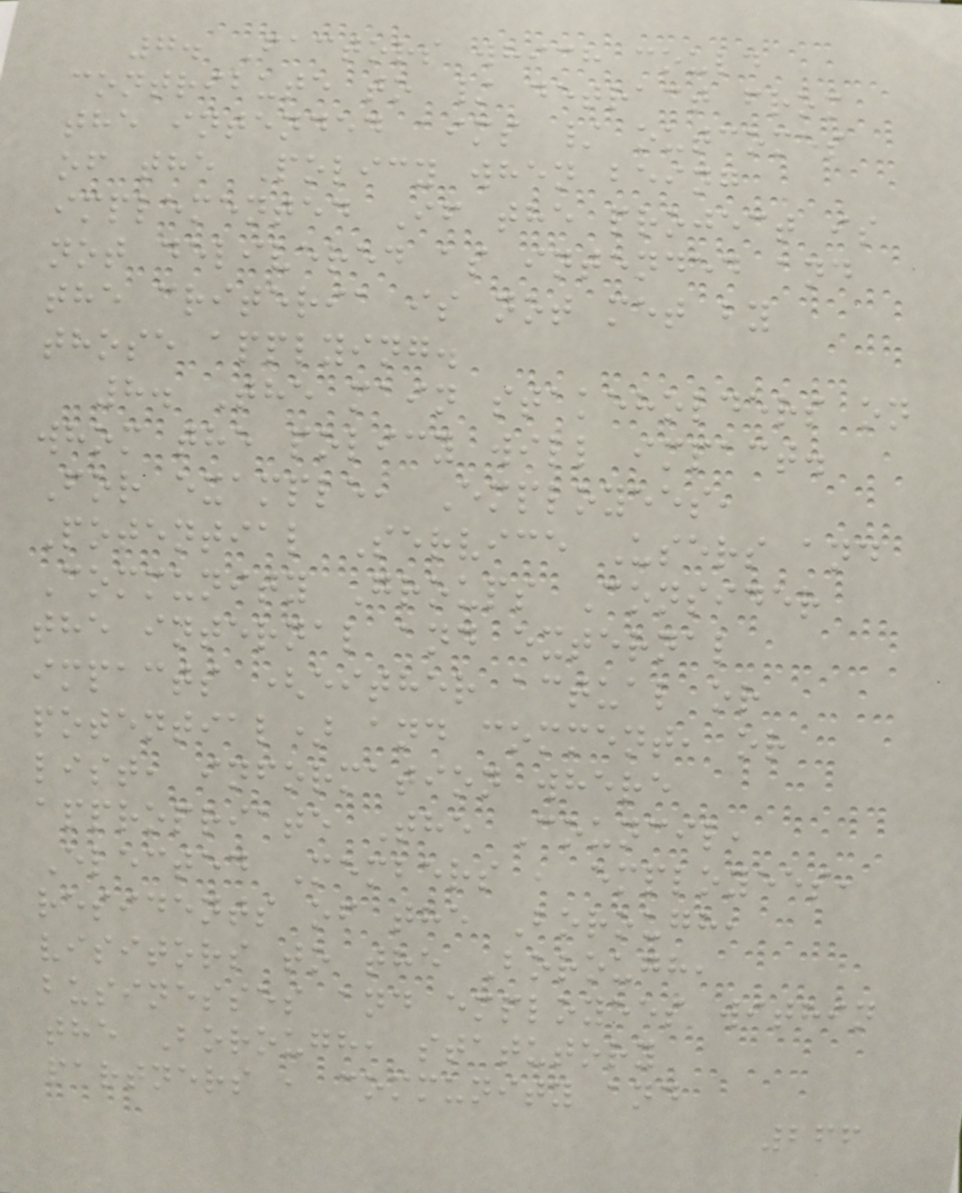7. Factors which could
contribute to / detract from
the intended aims / outcomes
of the Policy when being
implemented If the project is
not delivered as intended and
the criteria is not met by
those applying.
8. The main stakeholders on
whom the policy will impact.
For example, Employees,
Potential Service Users and
Community Groups Consider
the internal and external
impacts (either actual or
potential) and comment, or
list, information where
appropriate The Council,
Elected Members , employees,
residents of the Borough,
visitors to the Borough,
businesses and employees within
the Borough, statutory
partners , community and
266
